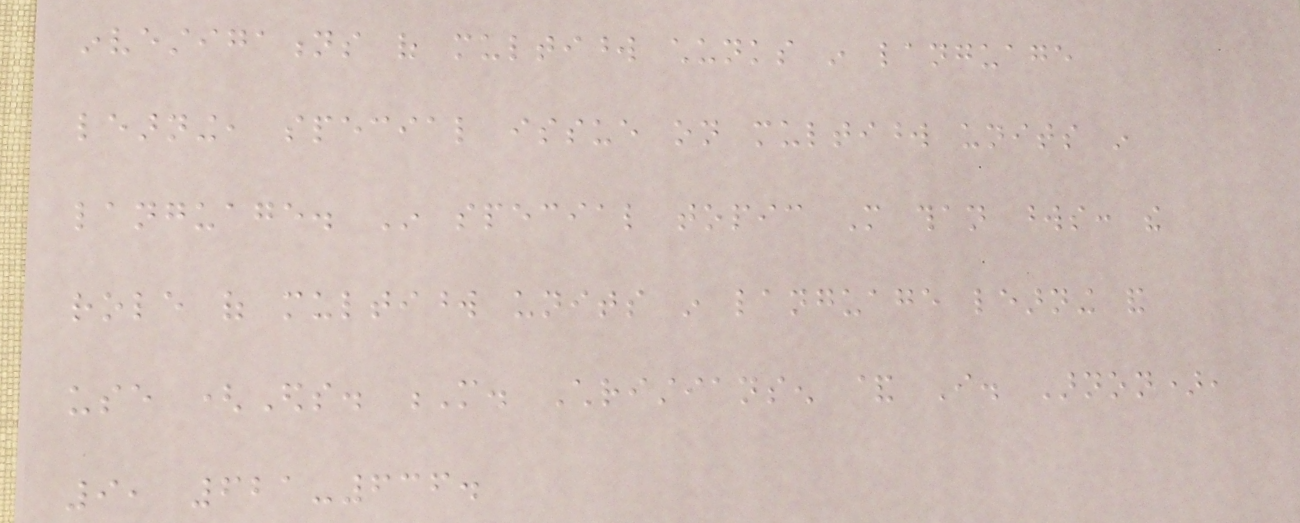investigations of multiword chunks in language
learning, special issue on multiword units in
language. In special topic More than words: the
role of multiword units in language learning and
use (Eds. M. Christiansen & I. Arnon),
9, 621-636.
